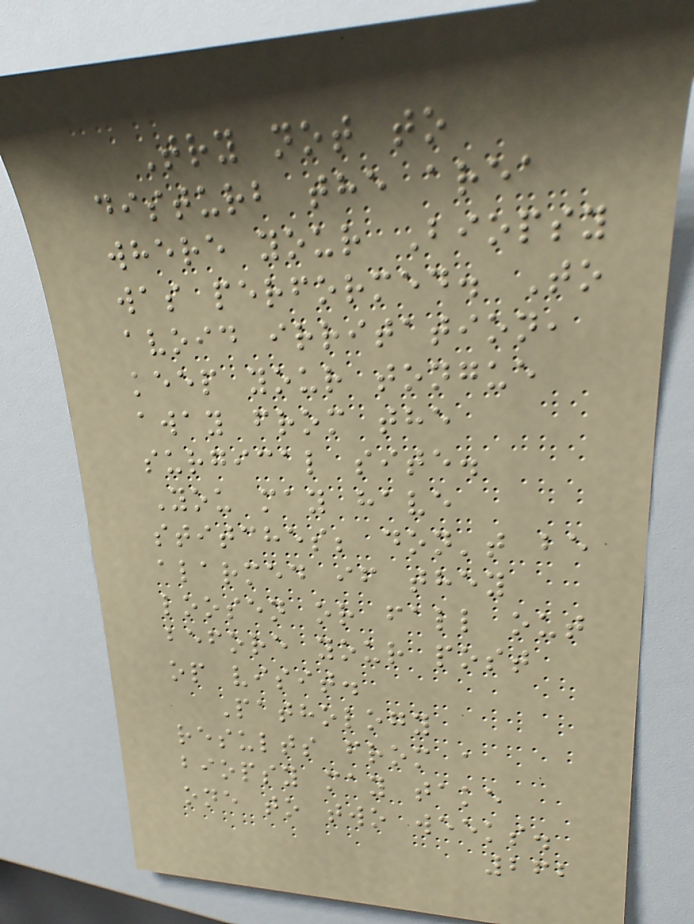Try not to
disturb the area
where your Biopsy
was performed. To
avoid irritation,
keep your tongue
away from the
surgical site.
You may have
stitches; don't be
alarmed if they
loosen or fall out
before your post
op visit.
Pathology
results from a
biopsy may take
one to two weeks.
262
